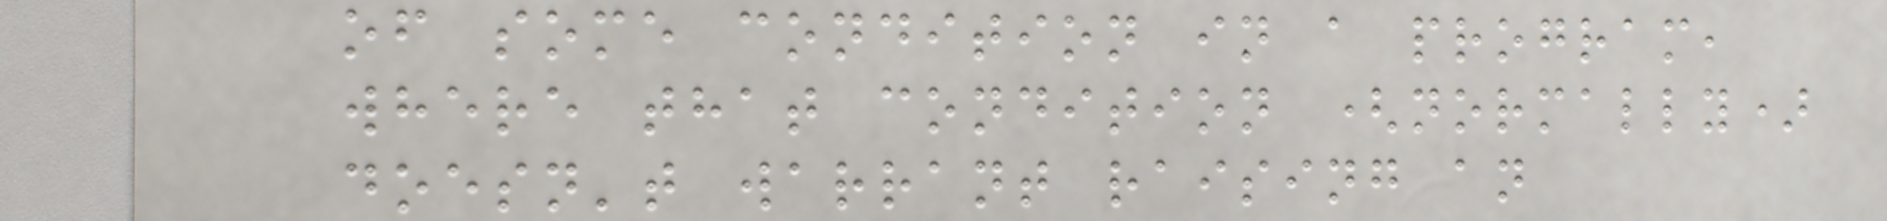of some condition in a program,
where that condition (normally)
doesn't warrant raising an
